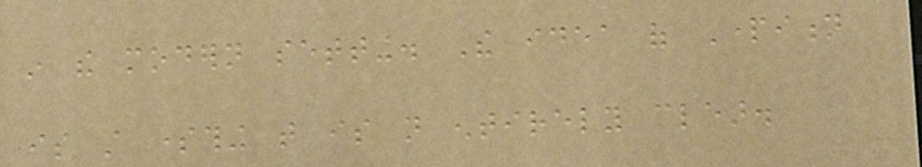in the modern setting. The idea of Partition
is still something that is not entirely clear.
